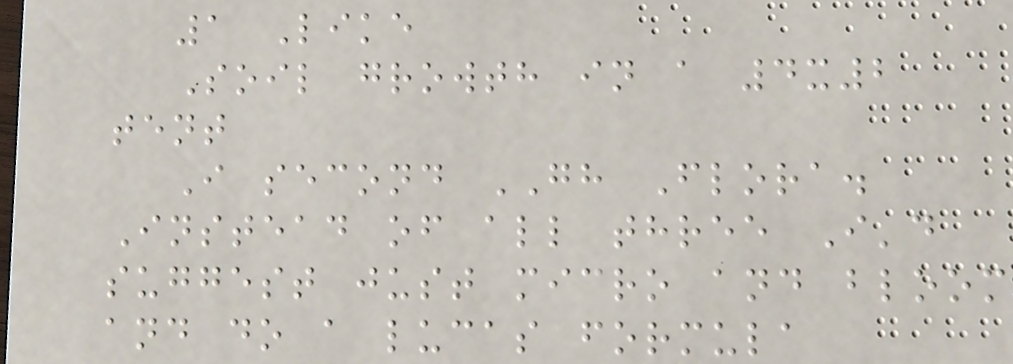1 Like
Soil growth in a 4x2
tent
I second GH Flora.
Instead of all three I'd
suggest just micro and bloom
and do a lucas formula
